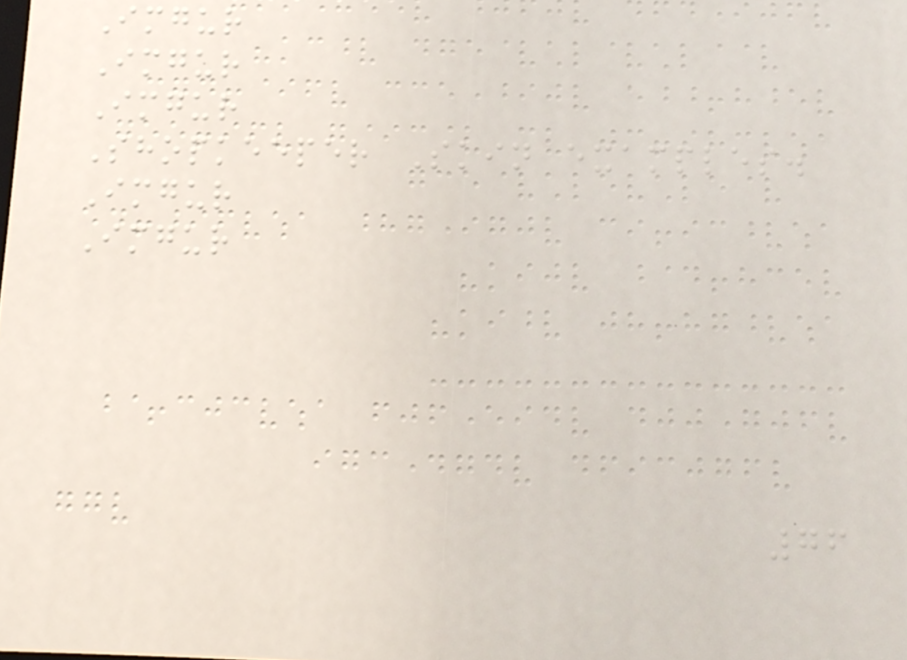Imgur
Imgur
Imgur
Shopkeeper Skin examples.
Imgur
Imgur
76
